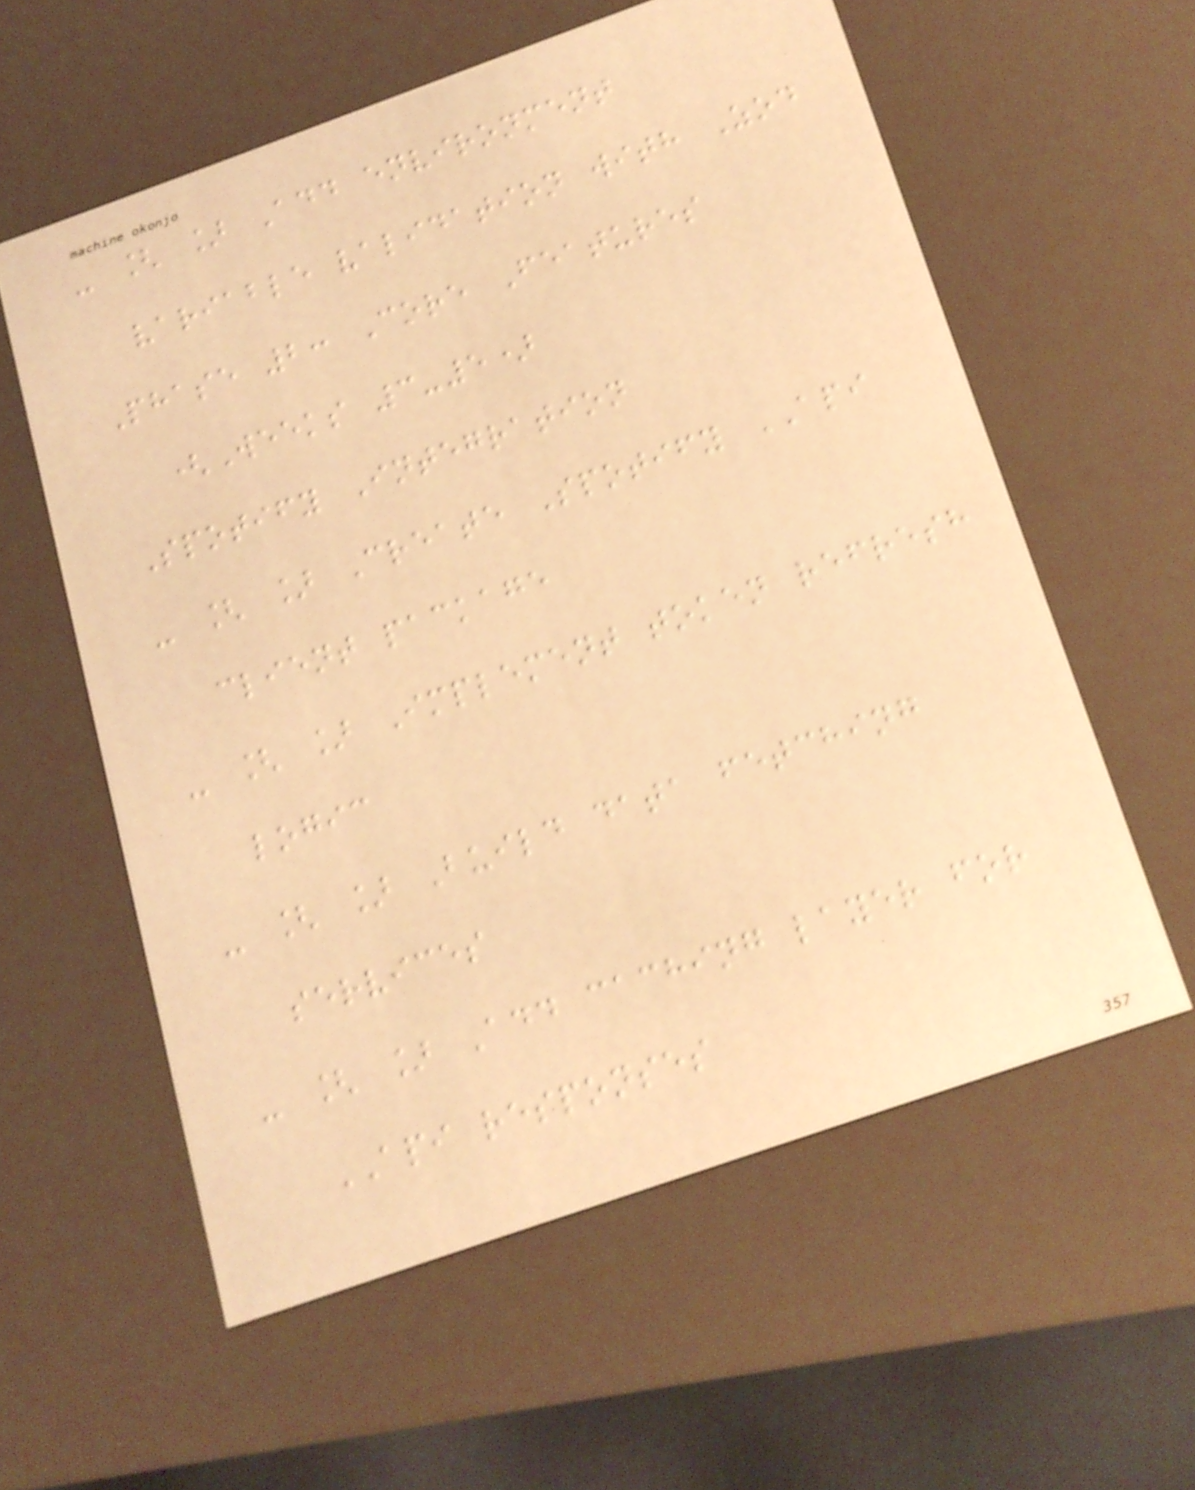- [ ] Add environment
variable validation with Zod
Phase 2: Core Features
(Weeks 3-5)
Spotify Integration
- [ ] Create Spotify API
client package
- [ ] Implement token refresh
logic
- [ ] Build data fetching
services
- [ ] Add caching layer for
API responses
